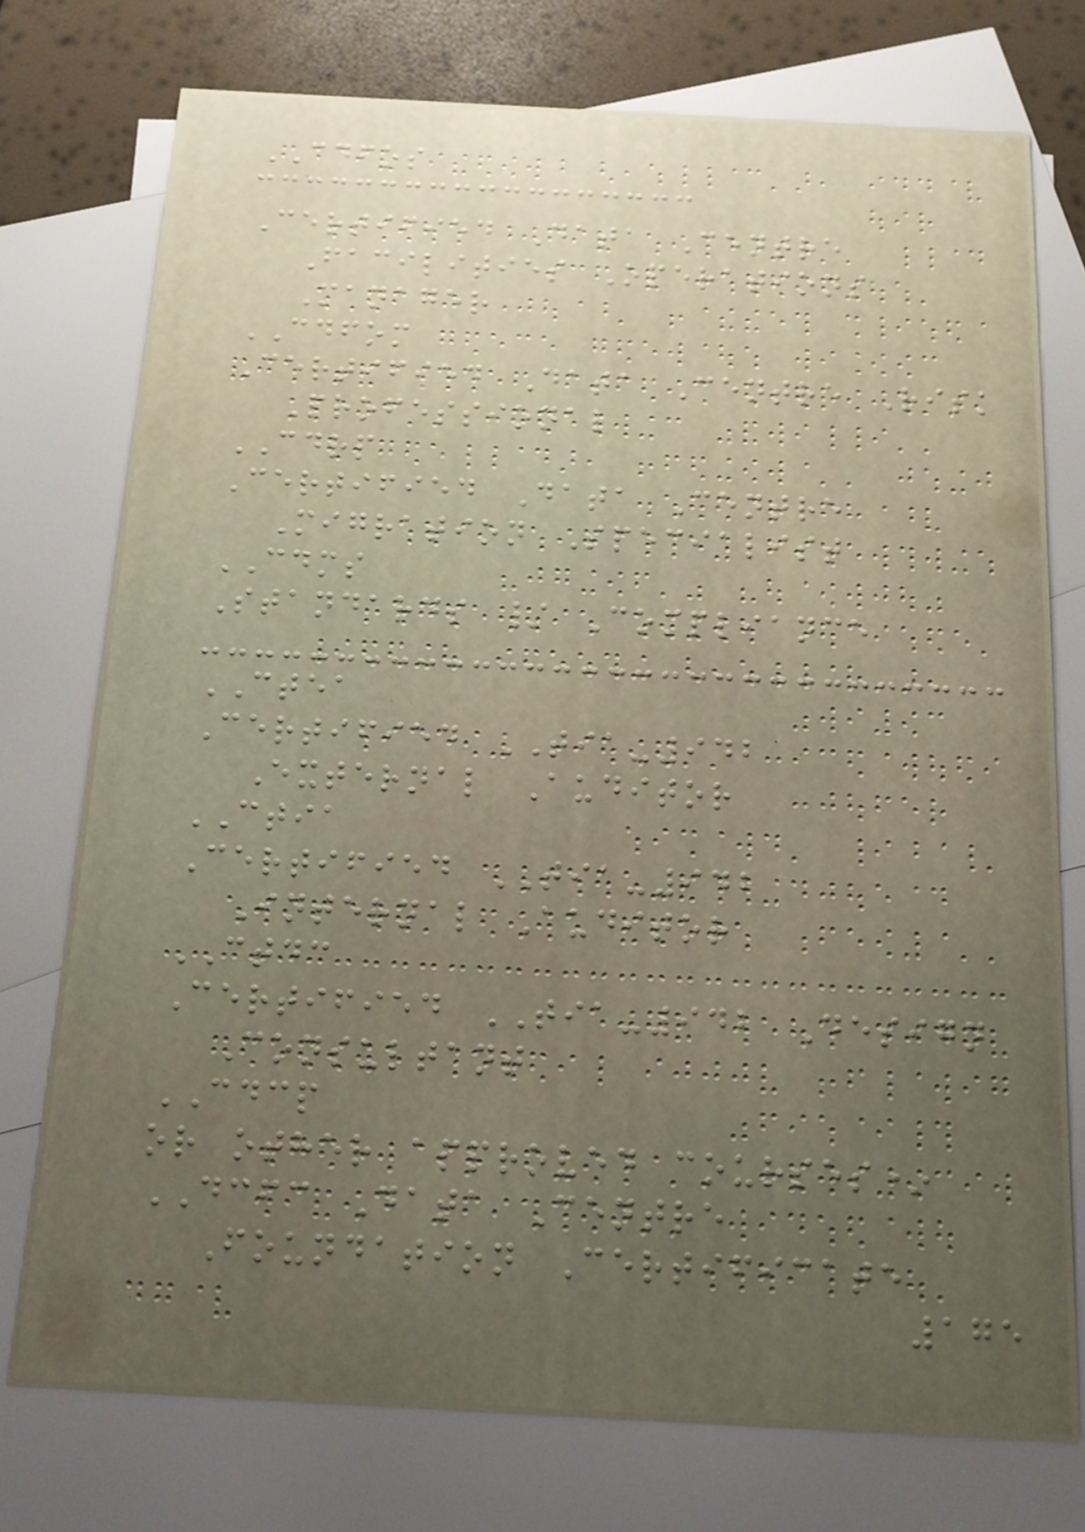CDFOS
Certified Data Centre
Facilities Operations
Manager
CDFOM
Certified Data Centre Risk
Professional
CDRP
Certified Data Centre
Migration Specialist
CDMS
Standards / Compliance
CTEA
Certified TIA-942
External Auditor
CTIA
Certified TIA-942
Internal Auditor
CTDC
Certified TIA-942 Design
Consultant
CDCP
or other approved courses*
DCFC Data Centre
Foundation Certificate
175
